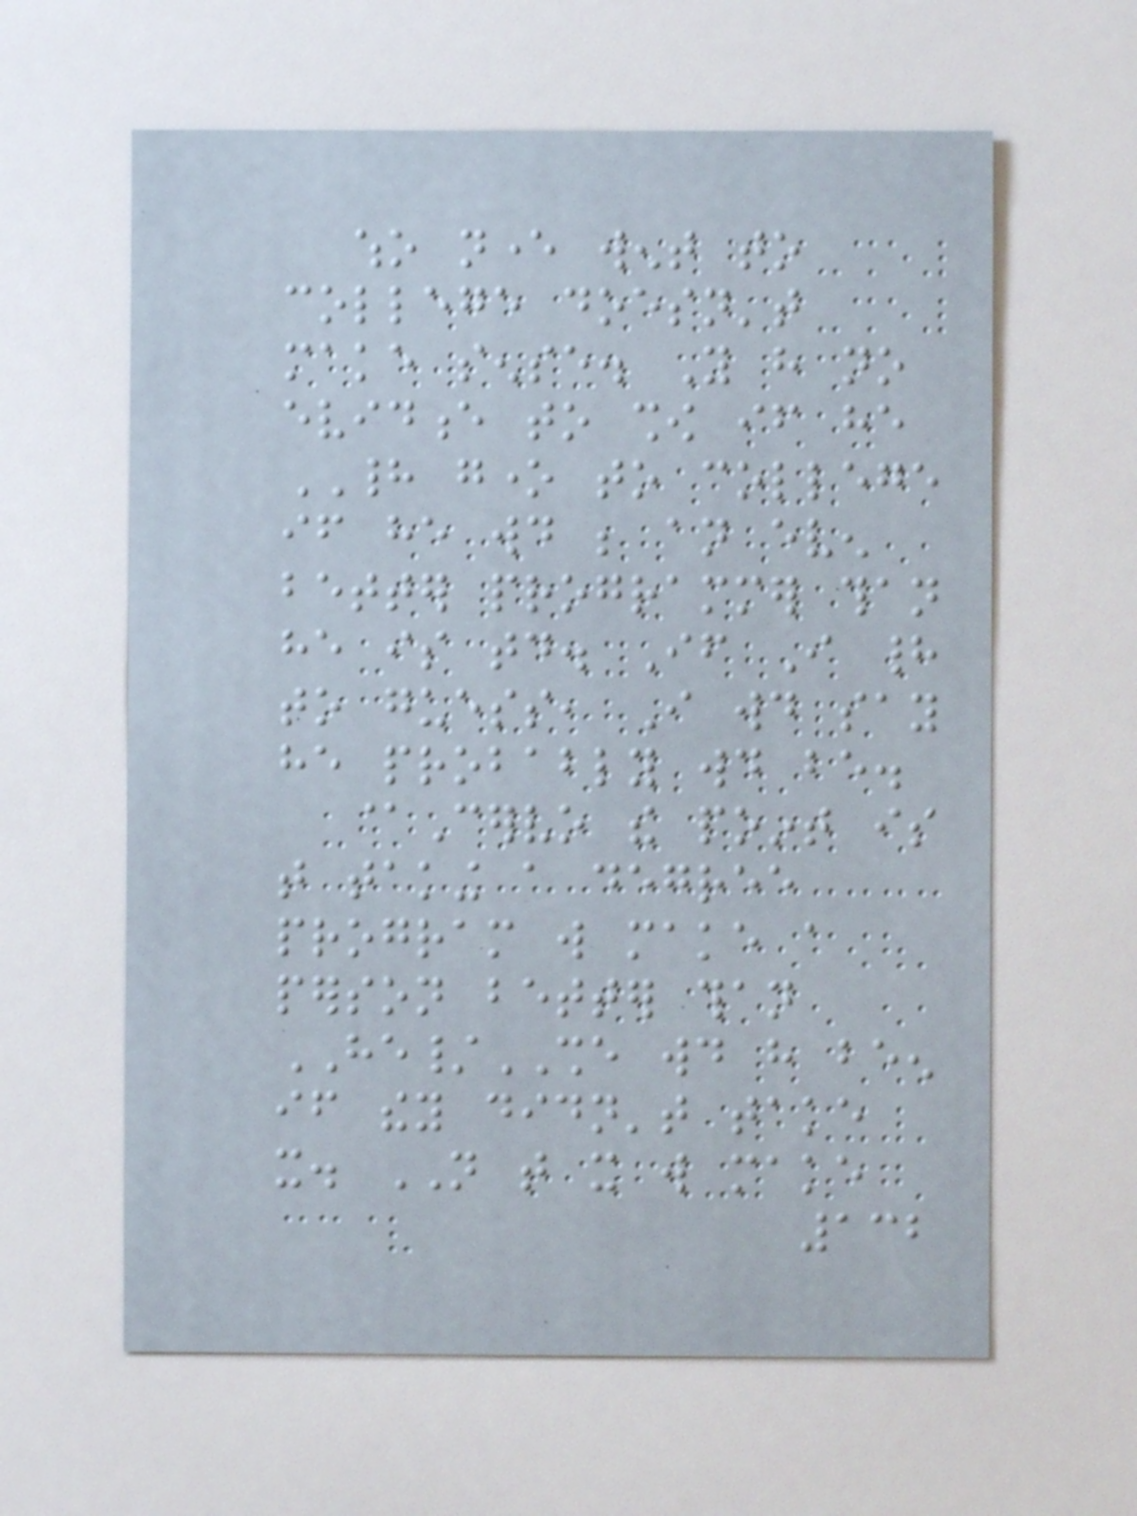who never went to
college doesn't
make sense. You have no
evidence to show if he
HAD gone to college
if he would be an even
better programmer than
he is today. If I had
to guess, I would say
he probably would be.
@Cervo the point is
that taking a degree
program will make a
person better than
HE/SHE would have been
if they didn't take
it. NOT that it will make
132
